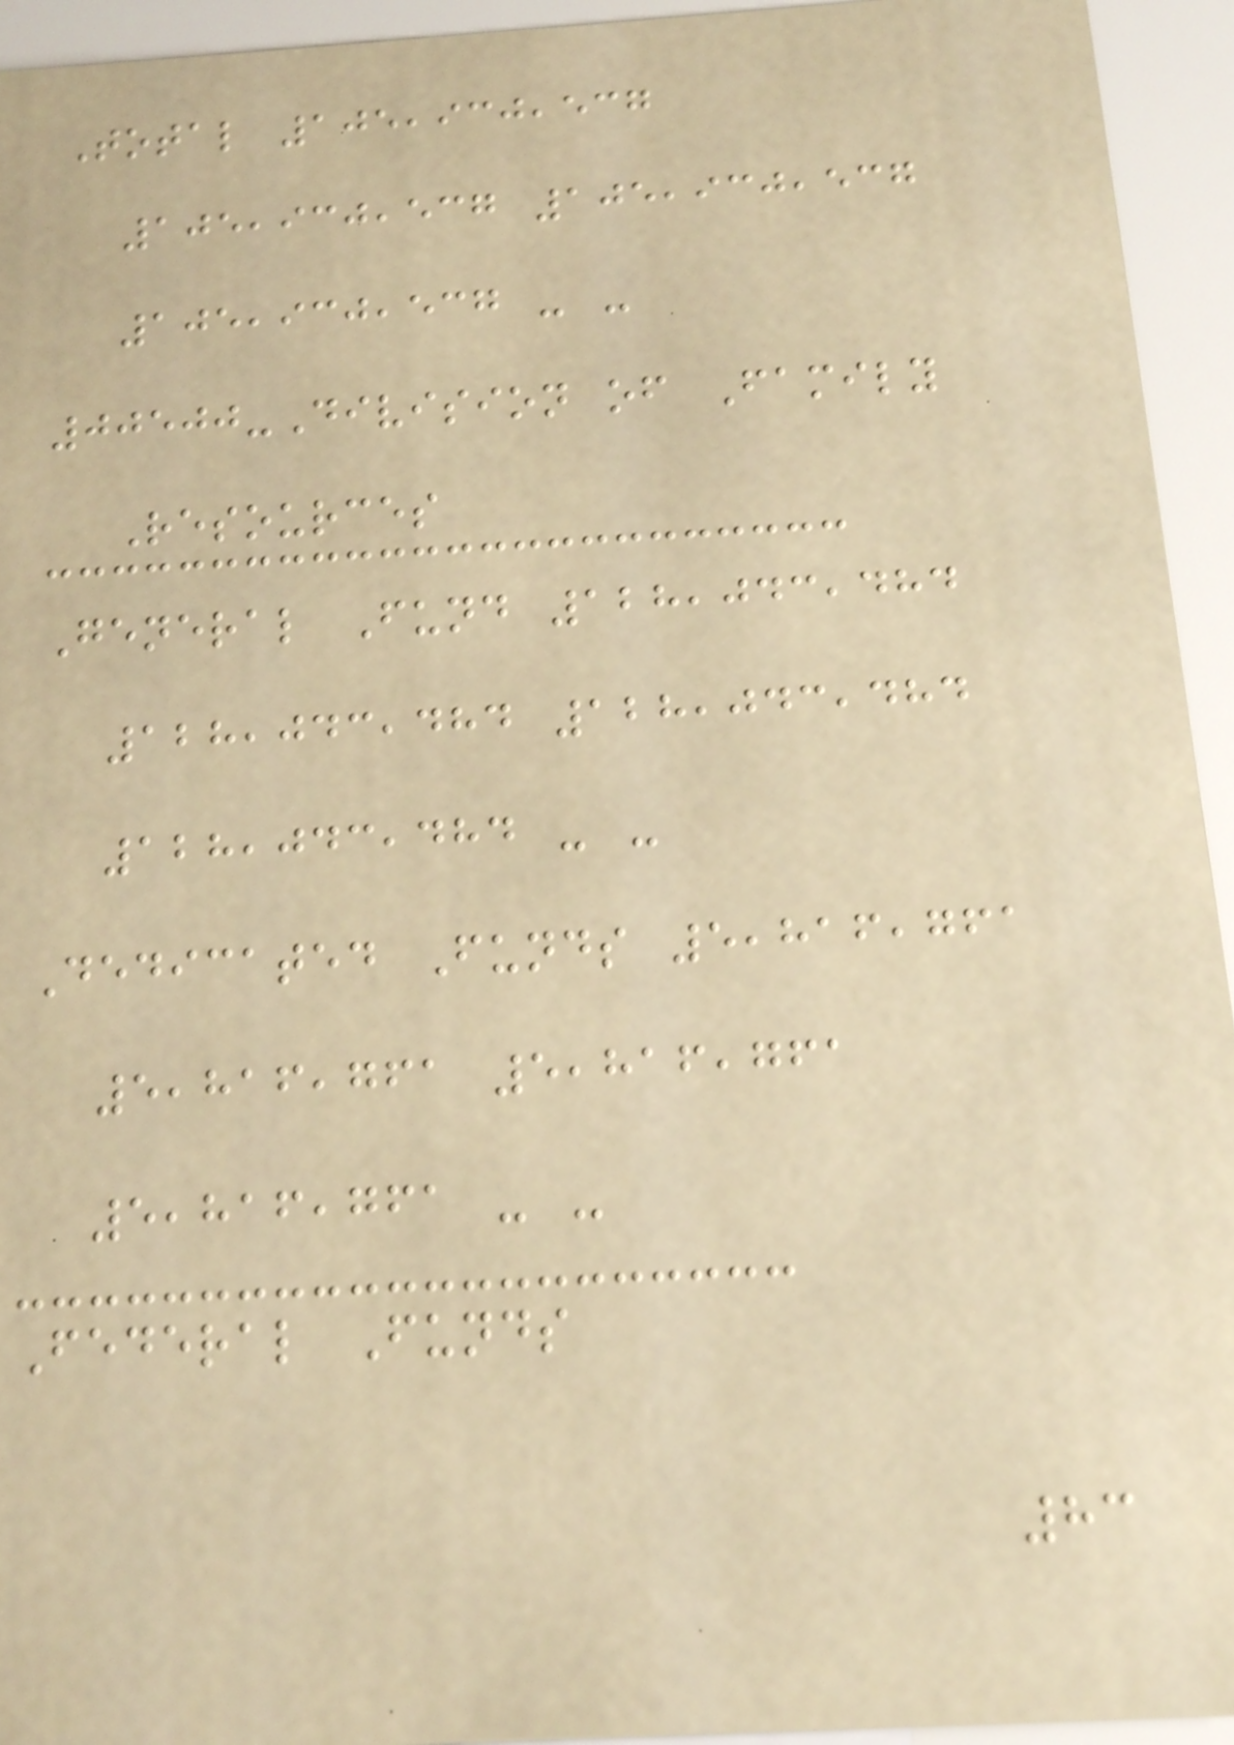Total 105,930,537
105,930,537 105,930,537
105,930,537 - -
00500-Division of Family
Resources
General Fund 128,043,484
128,043,484 128,043,484
128,043,484 - -
Dedicated Funds 5,816,761
5,816,761 5,816,761
5,816,761 - -
Federal Funds
83
